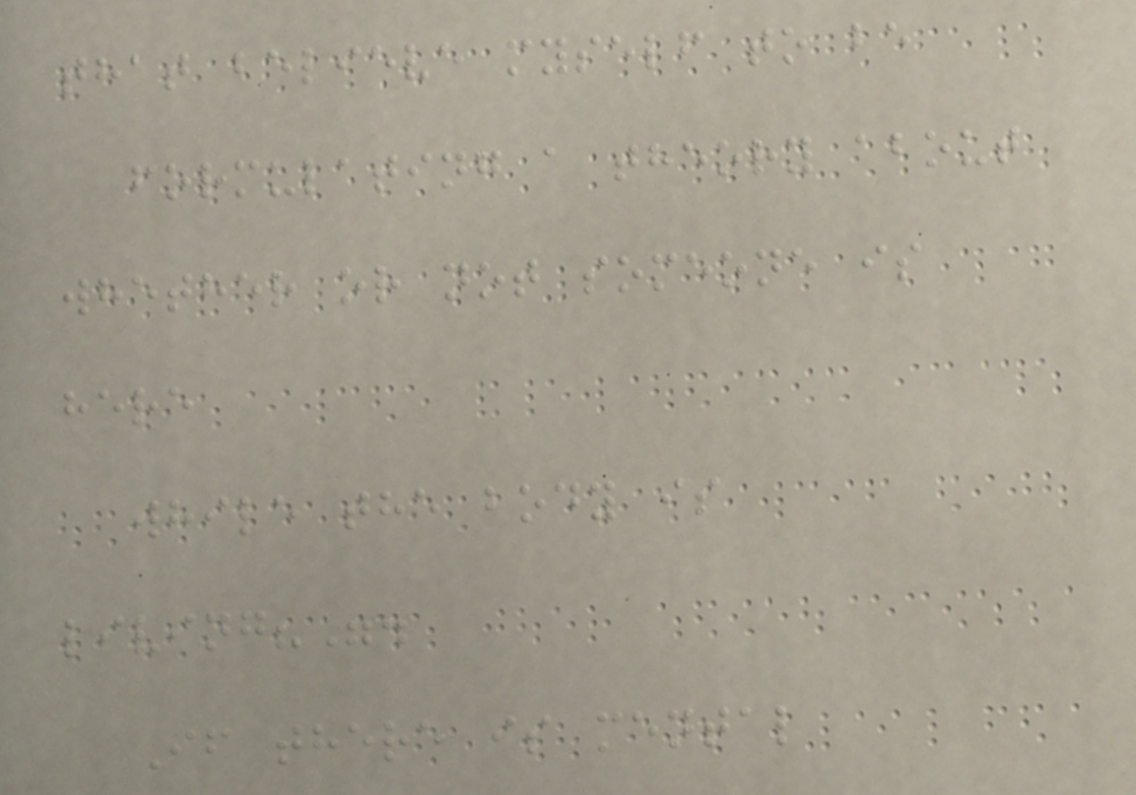that believe myself to be
formulating a theory about
whether or not someone is
here
while the body is
living?".
If there is mental
